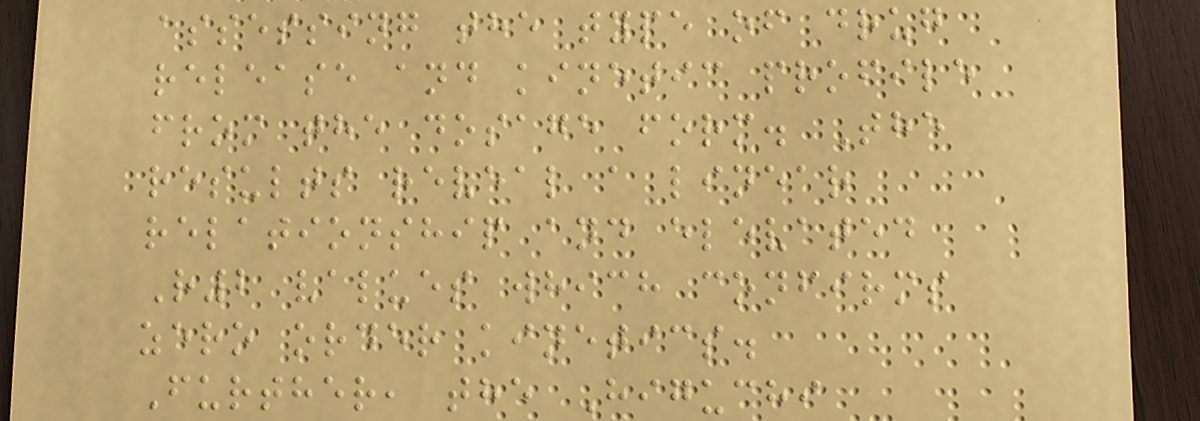assessing the type of drug
release and kinetic profile
from the dosage form. The
results reveal a linear
relationship and elevated
R2 values which confirms
zero order kinetics.
Further, the Higuchi
